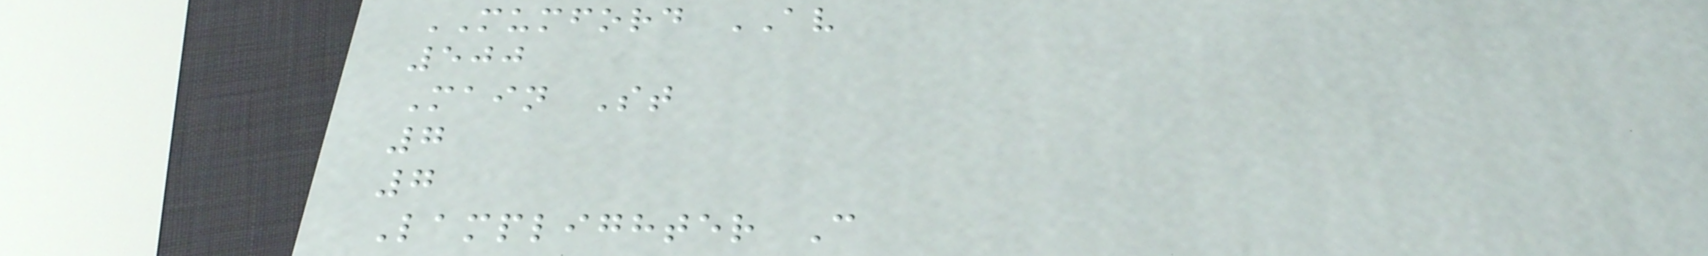MUMFORD AV
500
Main St
7
7
Lamplighter C
